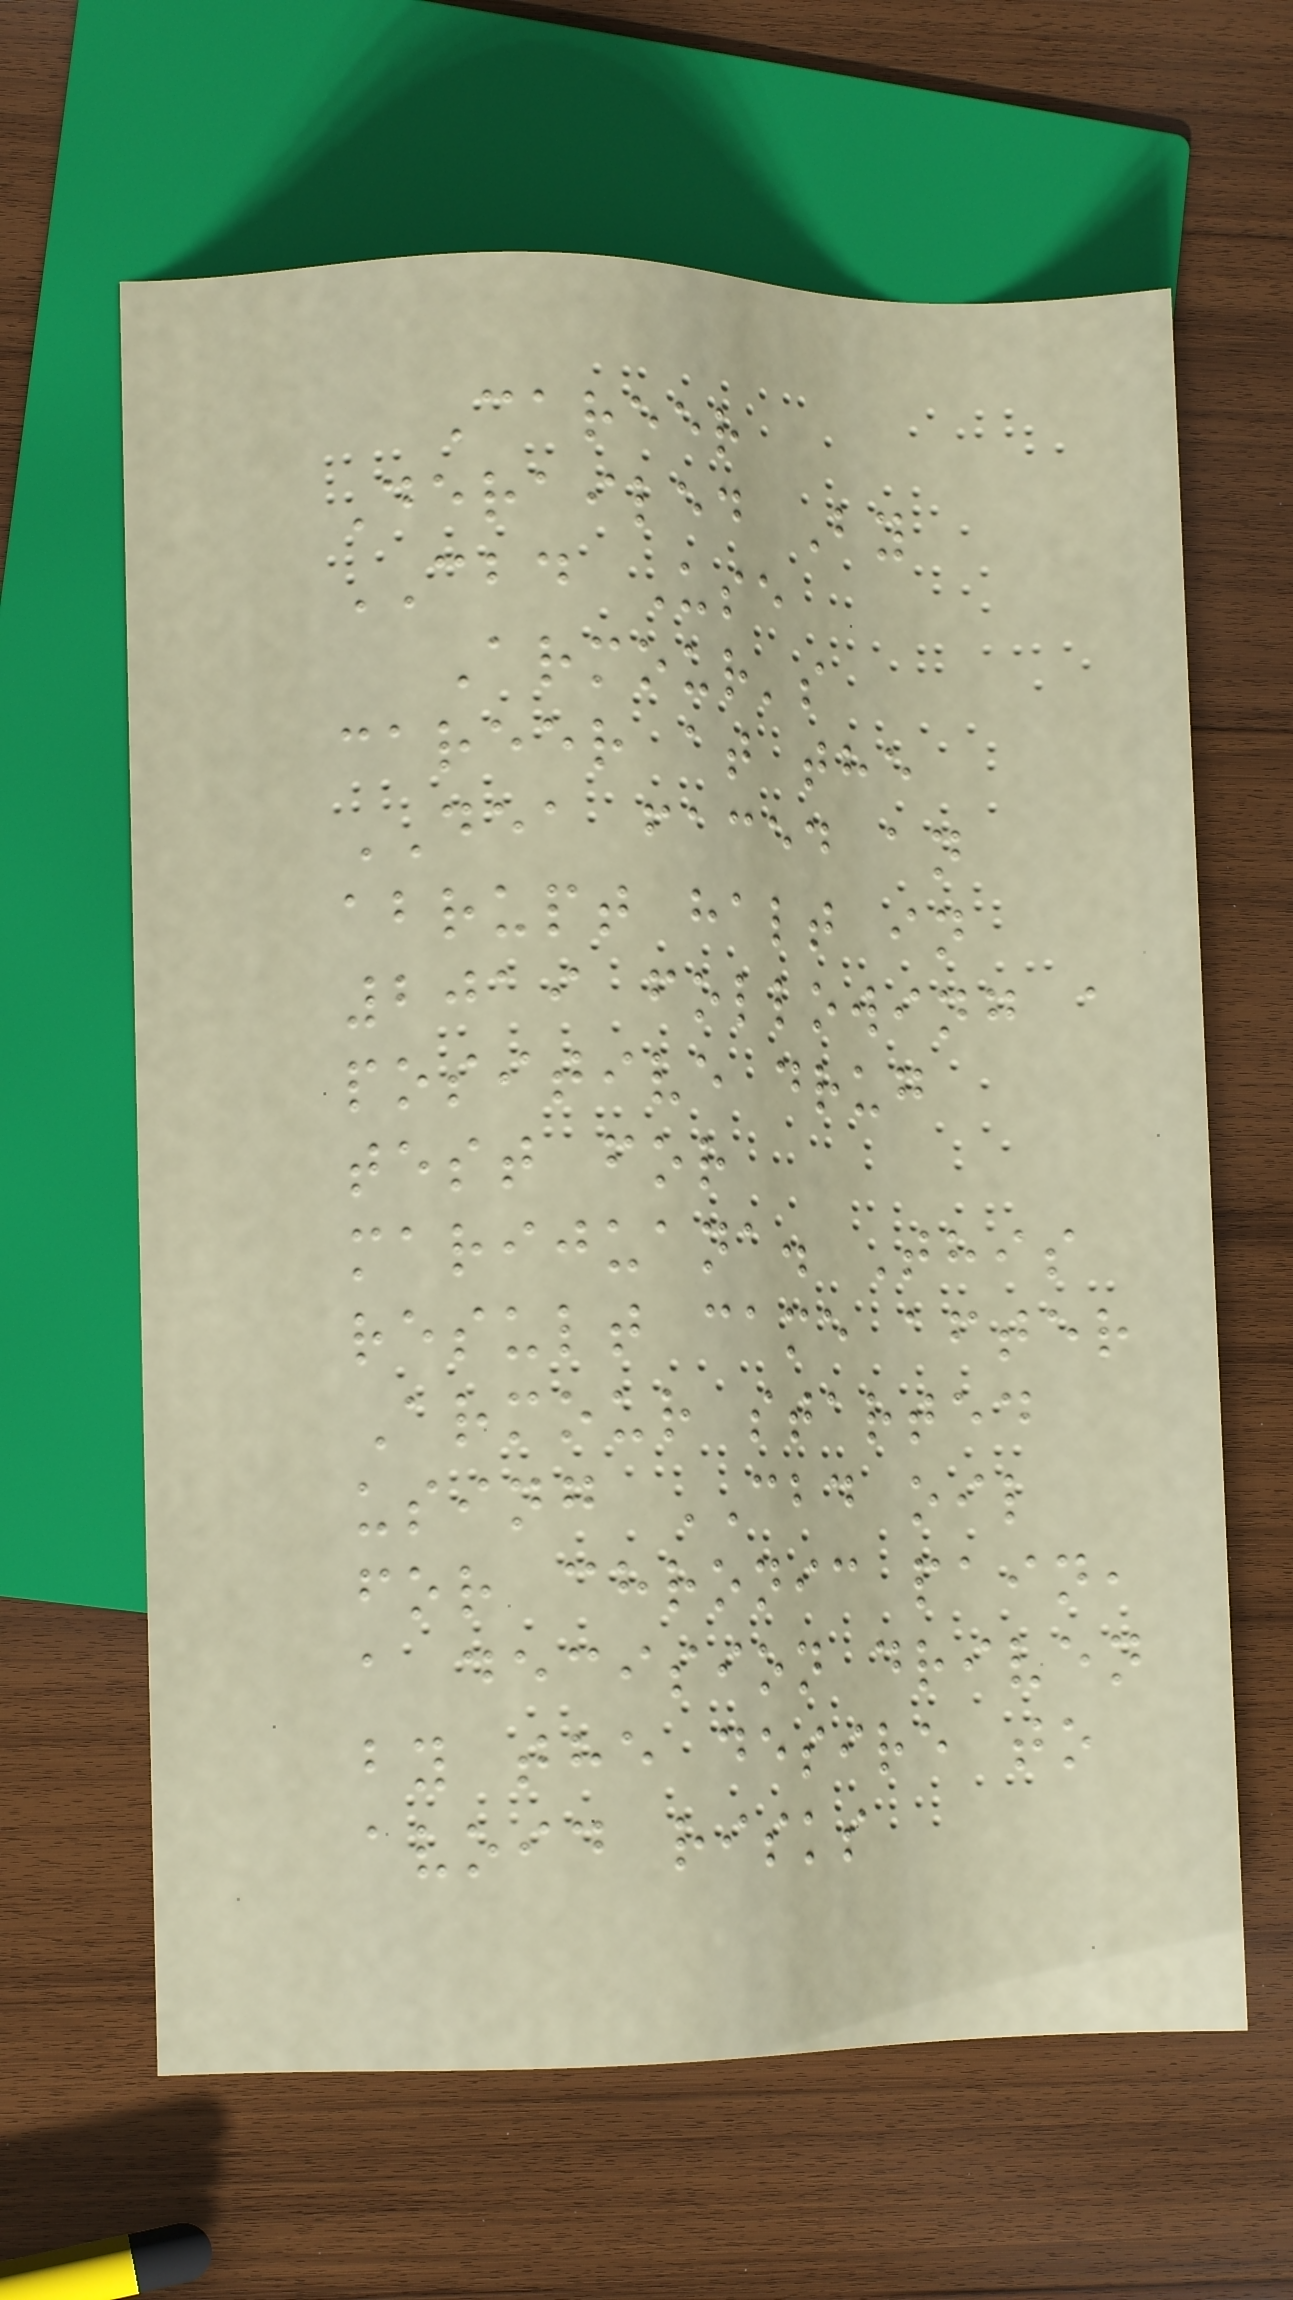Career
Derailed By
CBD Use
Armour's
career at the
DEA faced an
abrupt halt in
2019 following a
positive drug
test for
marijuana. This
result came after
Armour started
using CBD oil
for chronic pain,
a decision driven
by the desire to
avoid risks
